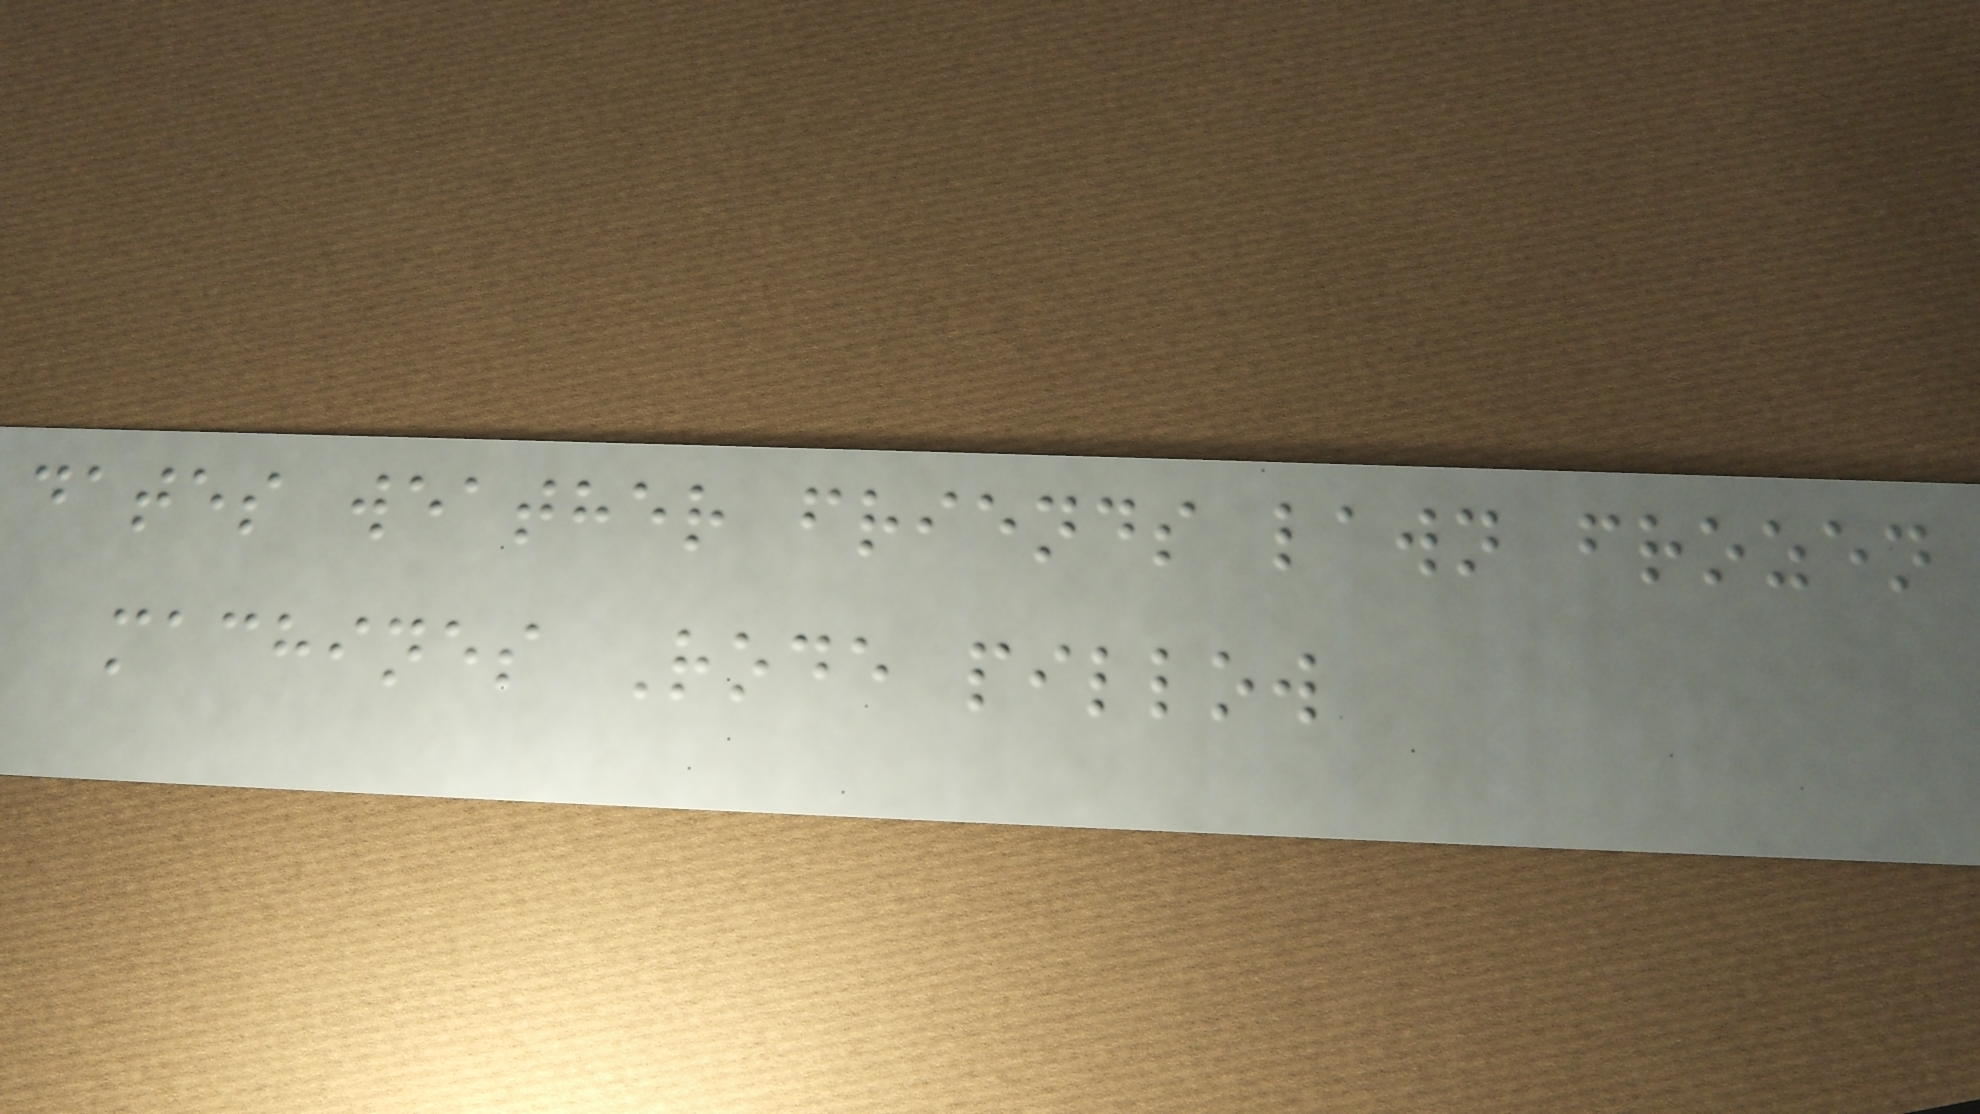dates weather friends lawn frozen
machines Rode pillow
